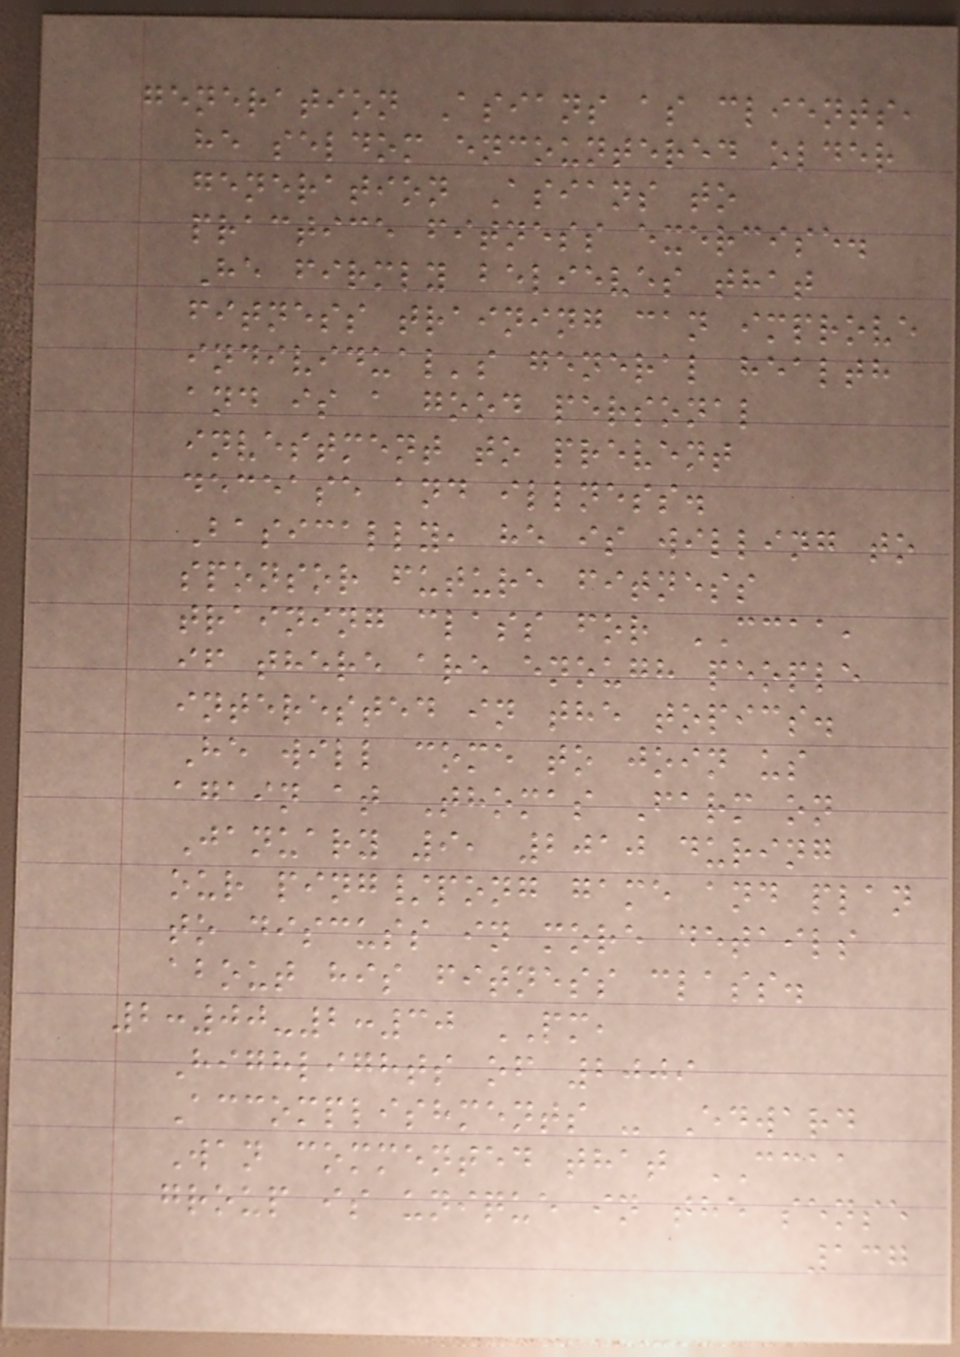generation Asians as clients,
he seldom encountered older
generation Asians to
practice fitness exercise.
He firmly believes that
fitness training can improve
individual's general health
and is a good personal
investment to prevent
decease and illness.
Basically, he is willing to
sponsor future fitness
training class for CCAA,
if there are enough people
interested in the topics.
He will come to join us
again at Thomas Farm on
January 9, 2010 during
our ping/pong game and plan
to discuss in more details
about his fitness class.
2:00-2:30 PM,
Highlights of 2009
Accomplishments - Edward
Wan commented that CCAA
group is unique in the sense
137
